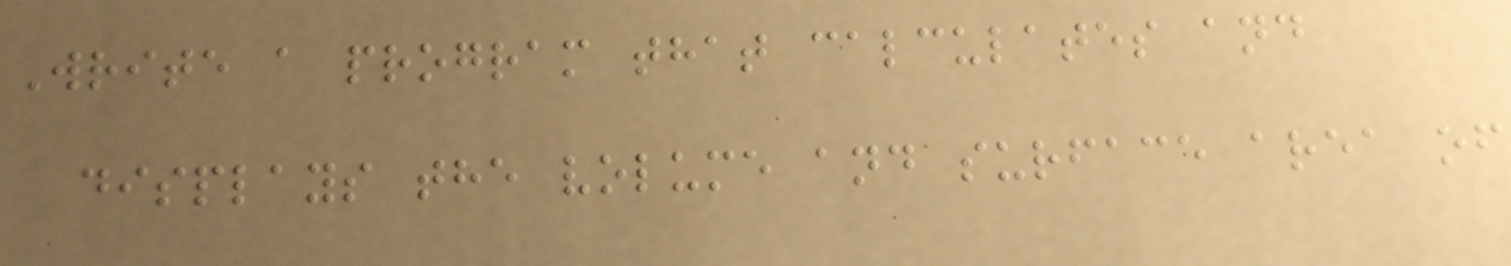Write a program that calculates and
displays the volume and surface area of
